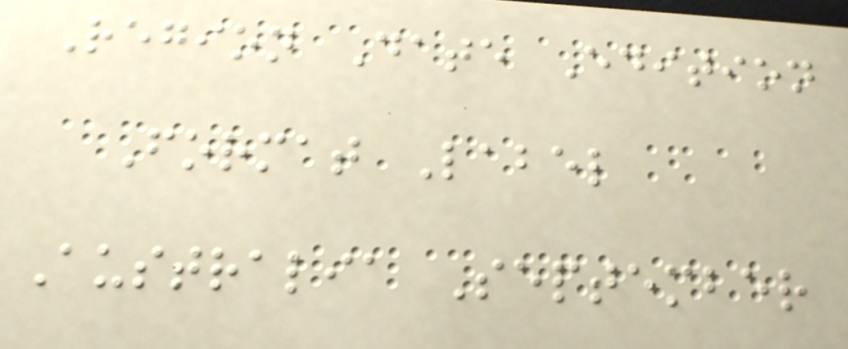Region Date Edition
Format Label
Australia September
